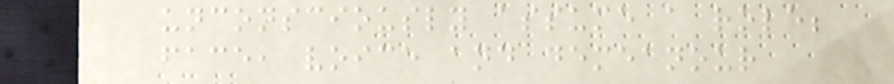unconsciously assume a role;
face, voice and demeanour
